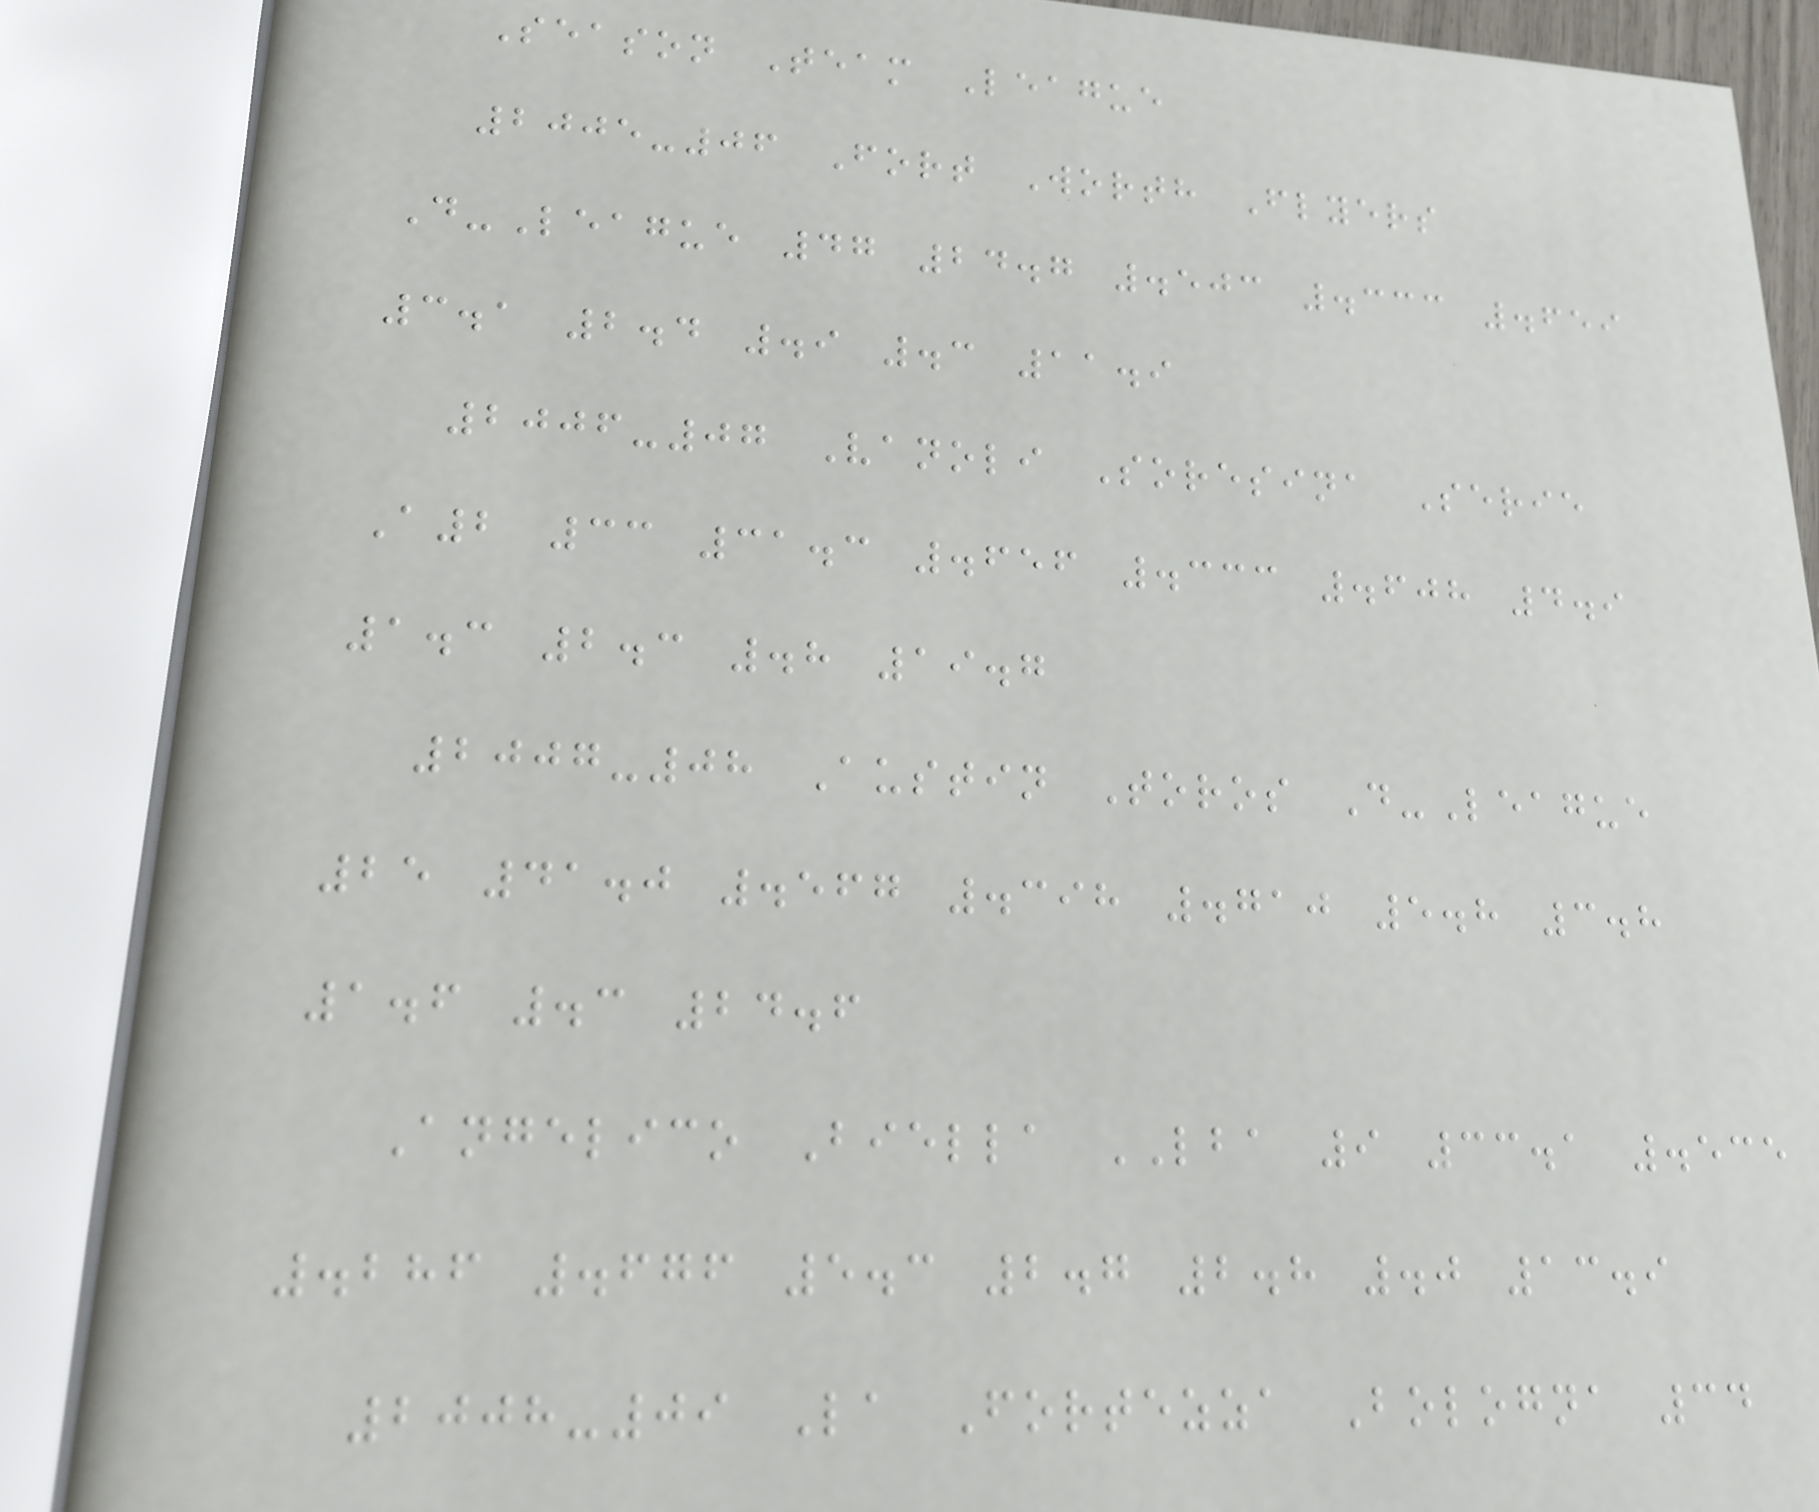Season Team League
2005-06 Fort Worth Flyers
D-League 47 24.7 .503 .333 .659
3.1 2.4 .9 .3 11.9
2006-07 Vanoli Soresina Serie
A2 33 31.3 .656 .333 .608 4.9
1.3 2.3 .8 19.7
2007-08 Austin Toros D-League
25 41.0 .567 .398 .710 5.8 3.8
1.6 .3 24.6
Angelico Biella LBA 9 33.1 .535
.286 .676 5.3 2.7 2.8 .0 13.9
2008-09 La Fortezza Bologna 34
